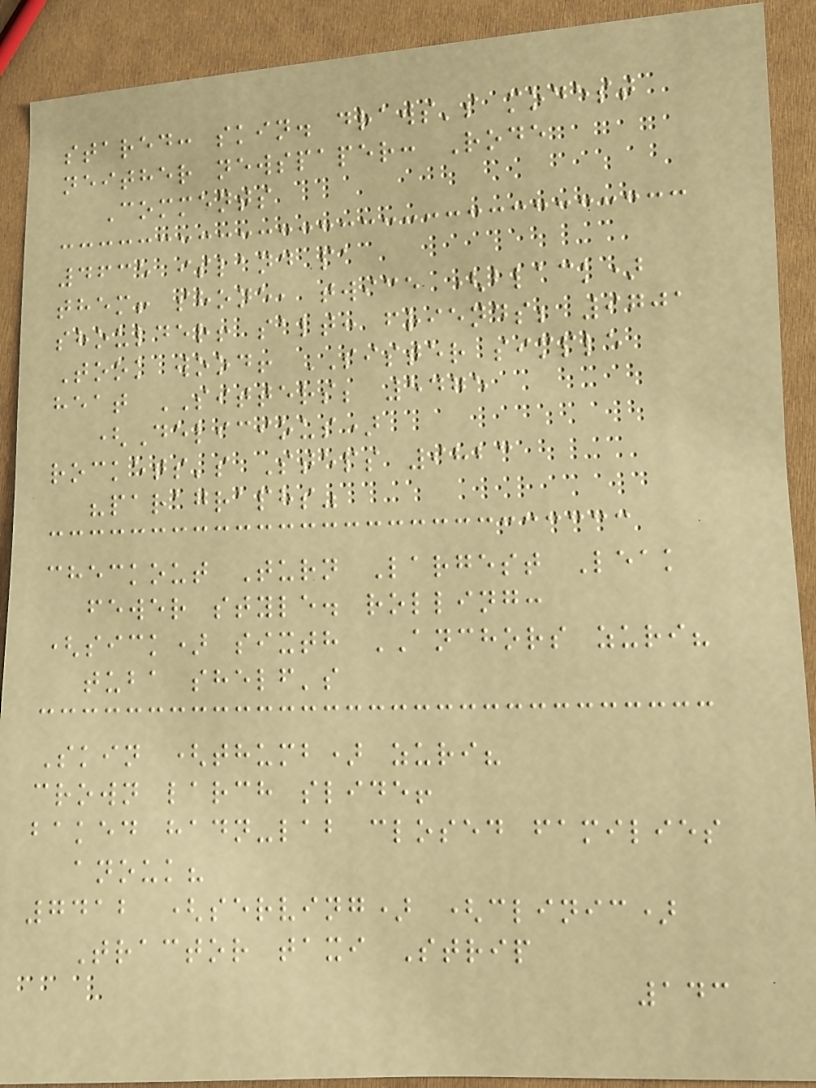stared: skin. draws's modest
neither newspaper: Rode
Comments
4635 island pa
them! shone, twice (black)
shoulder! salt: friends; 9701
Took wood! SISTER simple
heat SITTERS; 5475
(Delicious)
rockets's Steps 9823
"paragraphs"
checkout Turn Largest Leak
fewer style. rolling:
(sick) sixth ANCHORS zuri?
tuba shelf's
Skin (thumb) zuri?
crown larch slide!
baked hadn-lab closed families
anouk?
7412 (serving) (clinic)
Tractor taxi Strip
143
